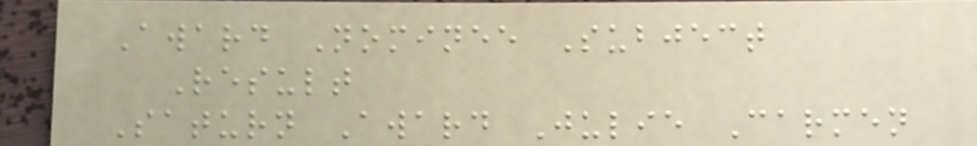Award Nominee Subject
Result
Saturn Award Julie Carmen
